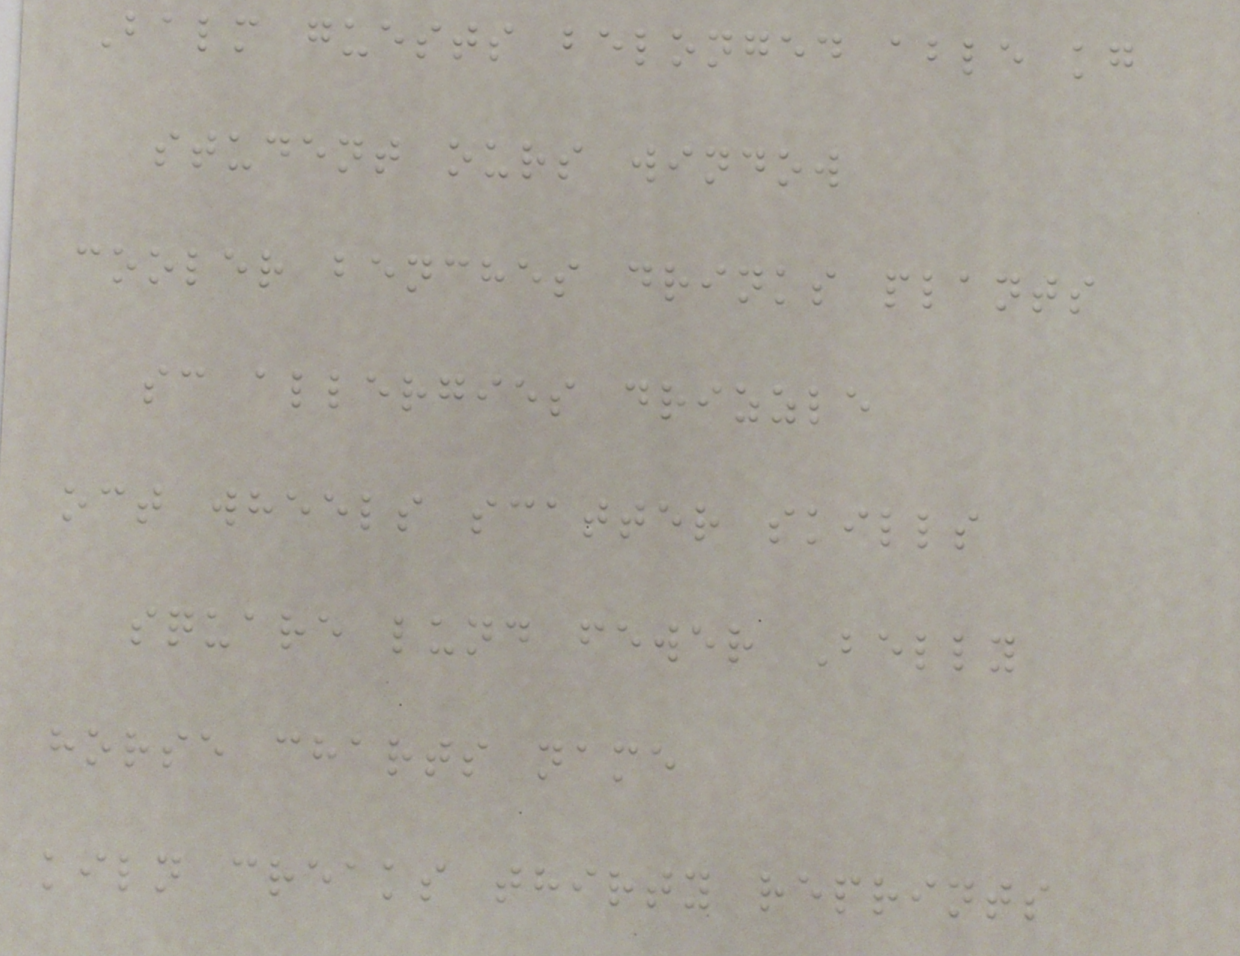Balm guests belonged able kg
student ours window
cooler benches drinks plants
sc allergies drizzle
oct wheels scatter skills
square lund fewer Belly
horse charts name
kiln creaks thirty reprints
